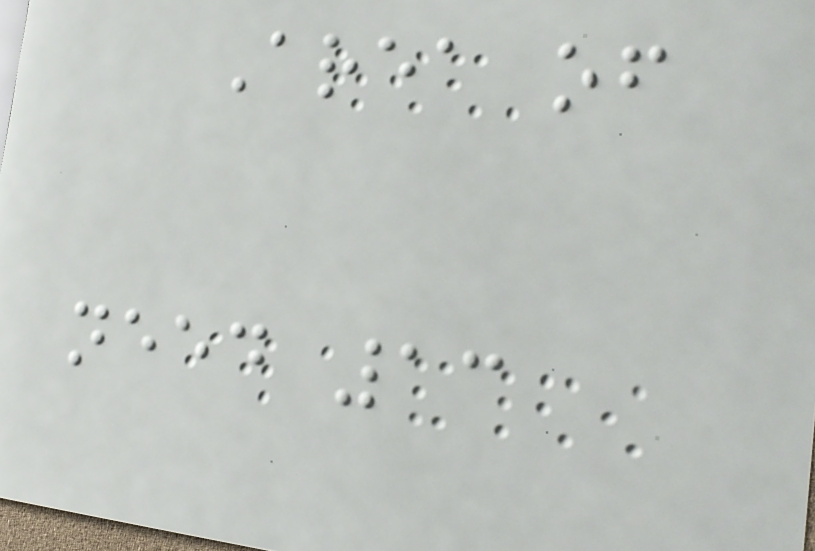Area of
need 13
